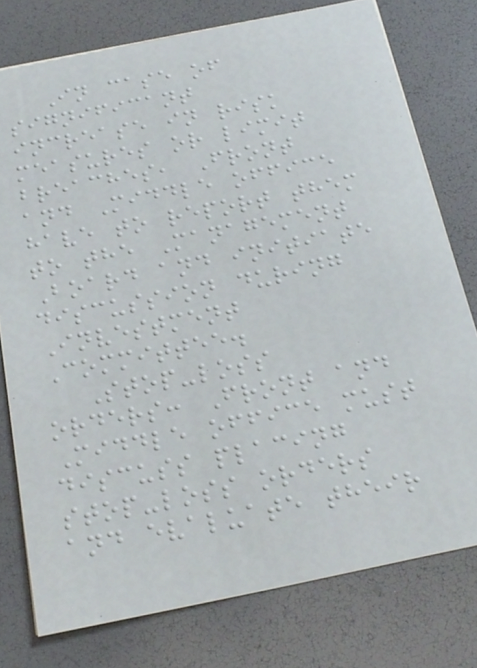In case of
significant
increase in risk
measures or limit
breaches, Front
and Middle office
have to report them
to the Management
Board and initiate
discussion during
Investment
Committee.
Stop-loss
orders: Front and
Middle office must
discuss placing
stop-loss orders
and evaluate their
